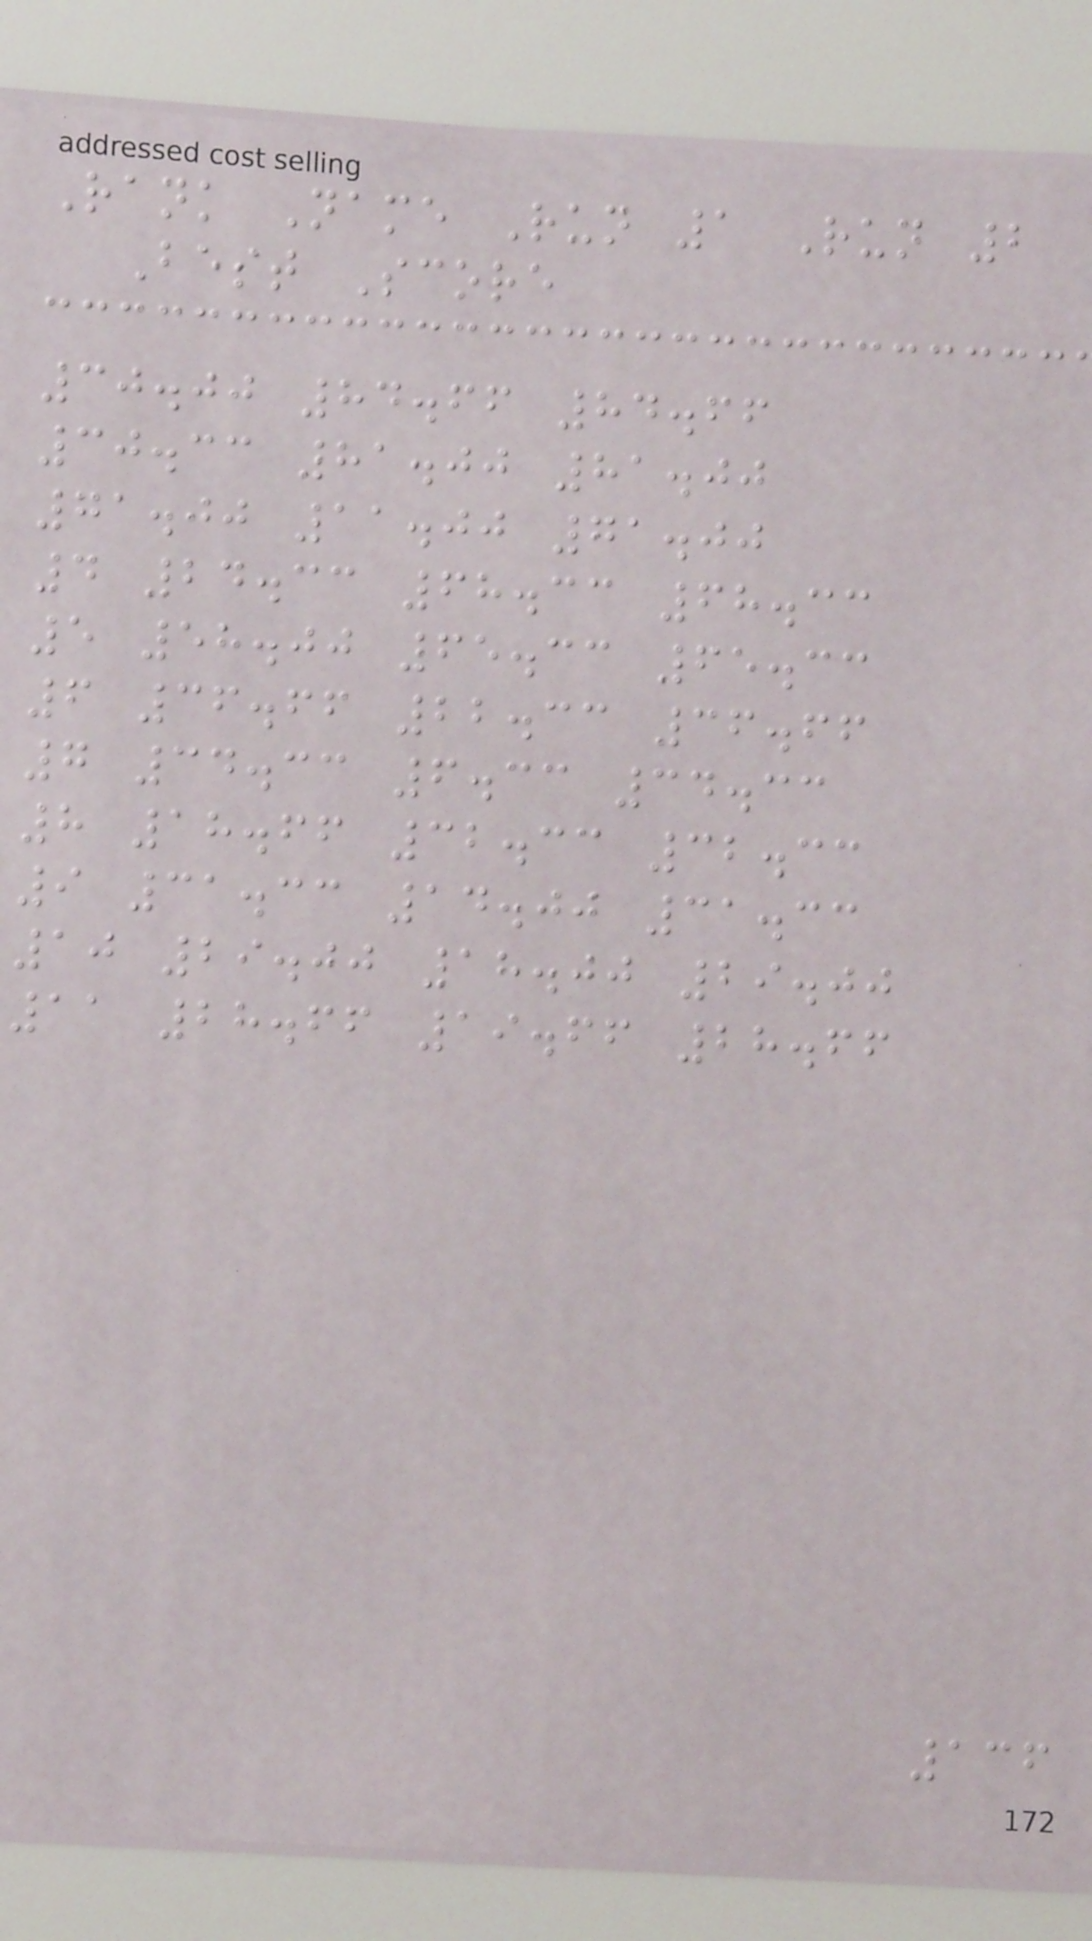Rank Name Run 1 Run 2
Best Score
30.00 84.66 84.66
30.33 81.00 81.00
71.00 11.00 71.00
4 24.33 68.33 68.33
5 58.00 65.33 65.33
6 36.66 22.33 36.66
7 34.33 6.33 34.33
8 18.66 32.33 32.33
9 31.33 14.00 31.33
10 29.00 18.00 29.00
11 28.66 19.66 28.66
136
